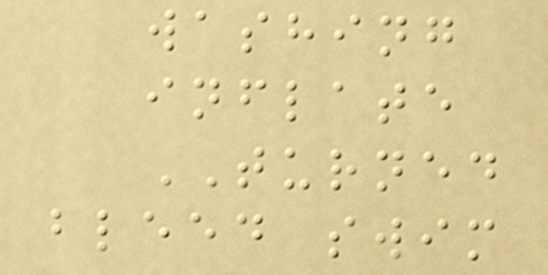washing
inflate
TURNED
bleed swim
